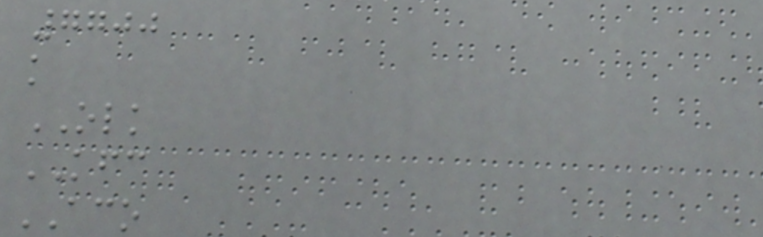7700
k
OLK
KFC
ACO
